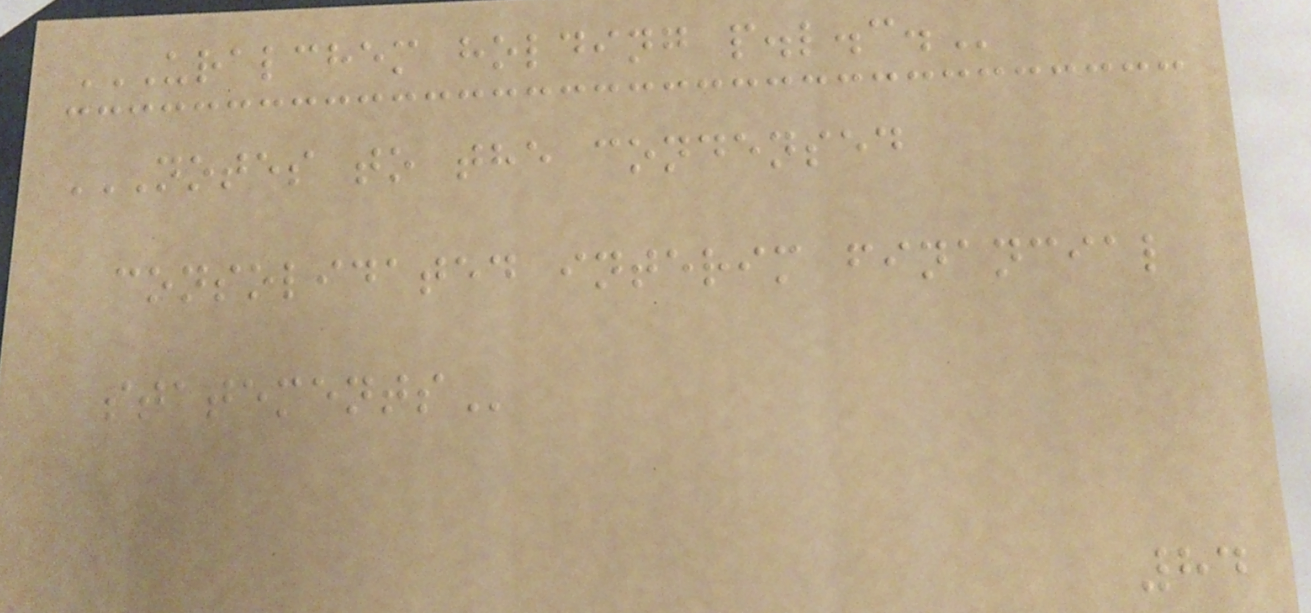URALCHEM HOLDING P.L.C.
NOTES TO THE CONDENSED
CONSOLIDATED INTERIM FINANCIAL
STATEMENTS
84
